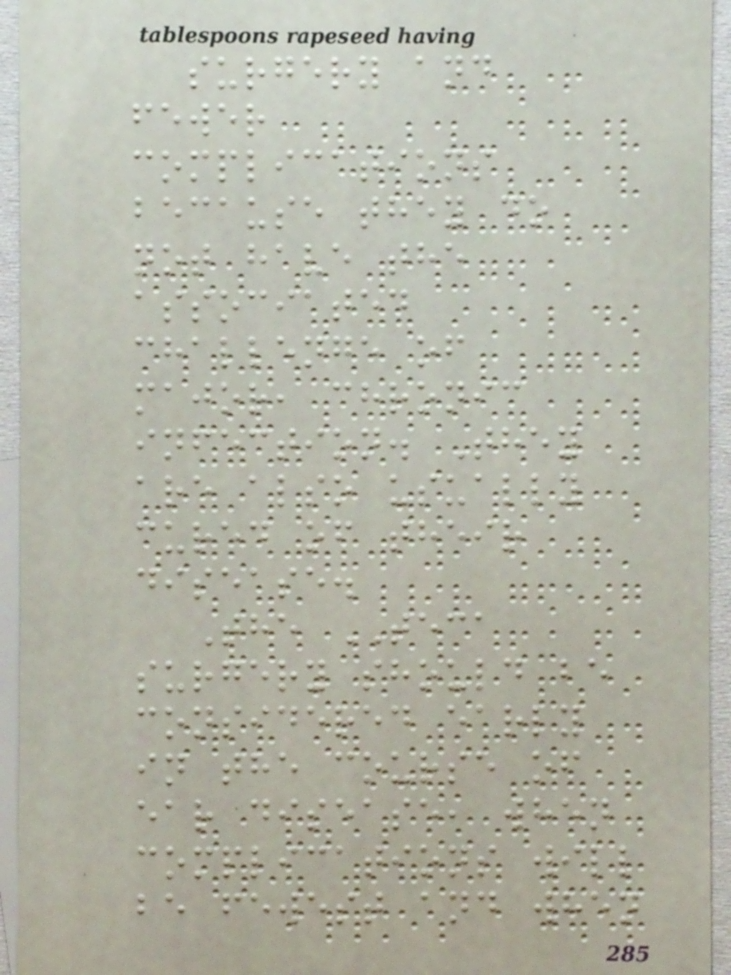surgery and
fewer
complications
because they do
not have the
associated
challenge of
major, chronic
infection. They
are also usually
cured of their
disease.
The TECA
surgery should be
considered early
in the course of
ear disease, when
complications will
be fewest and when
